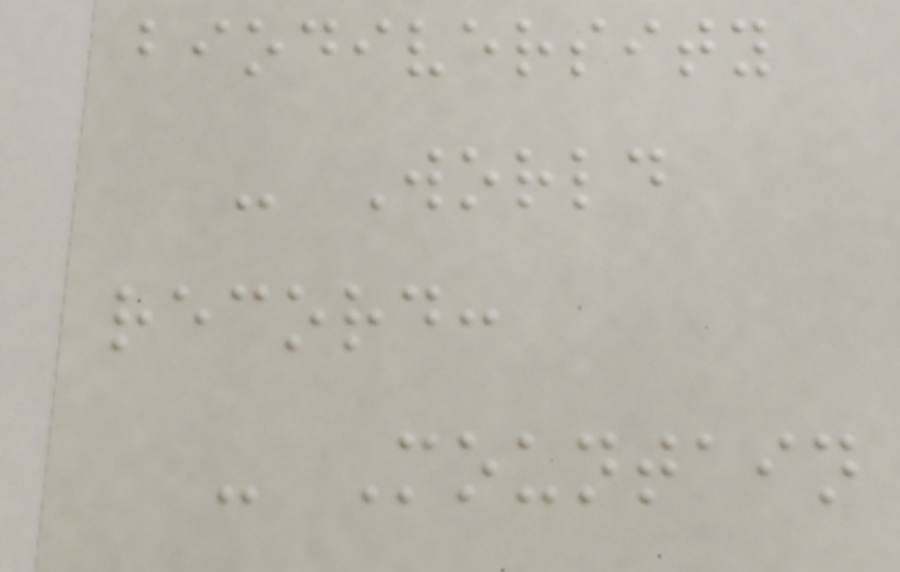biodiversity
- World
record:
- Mountain
